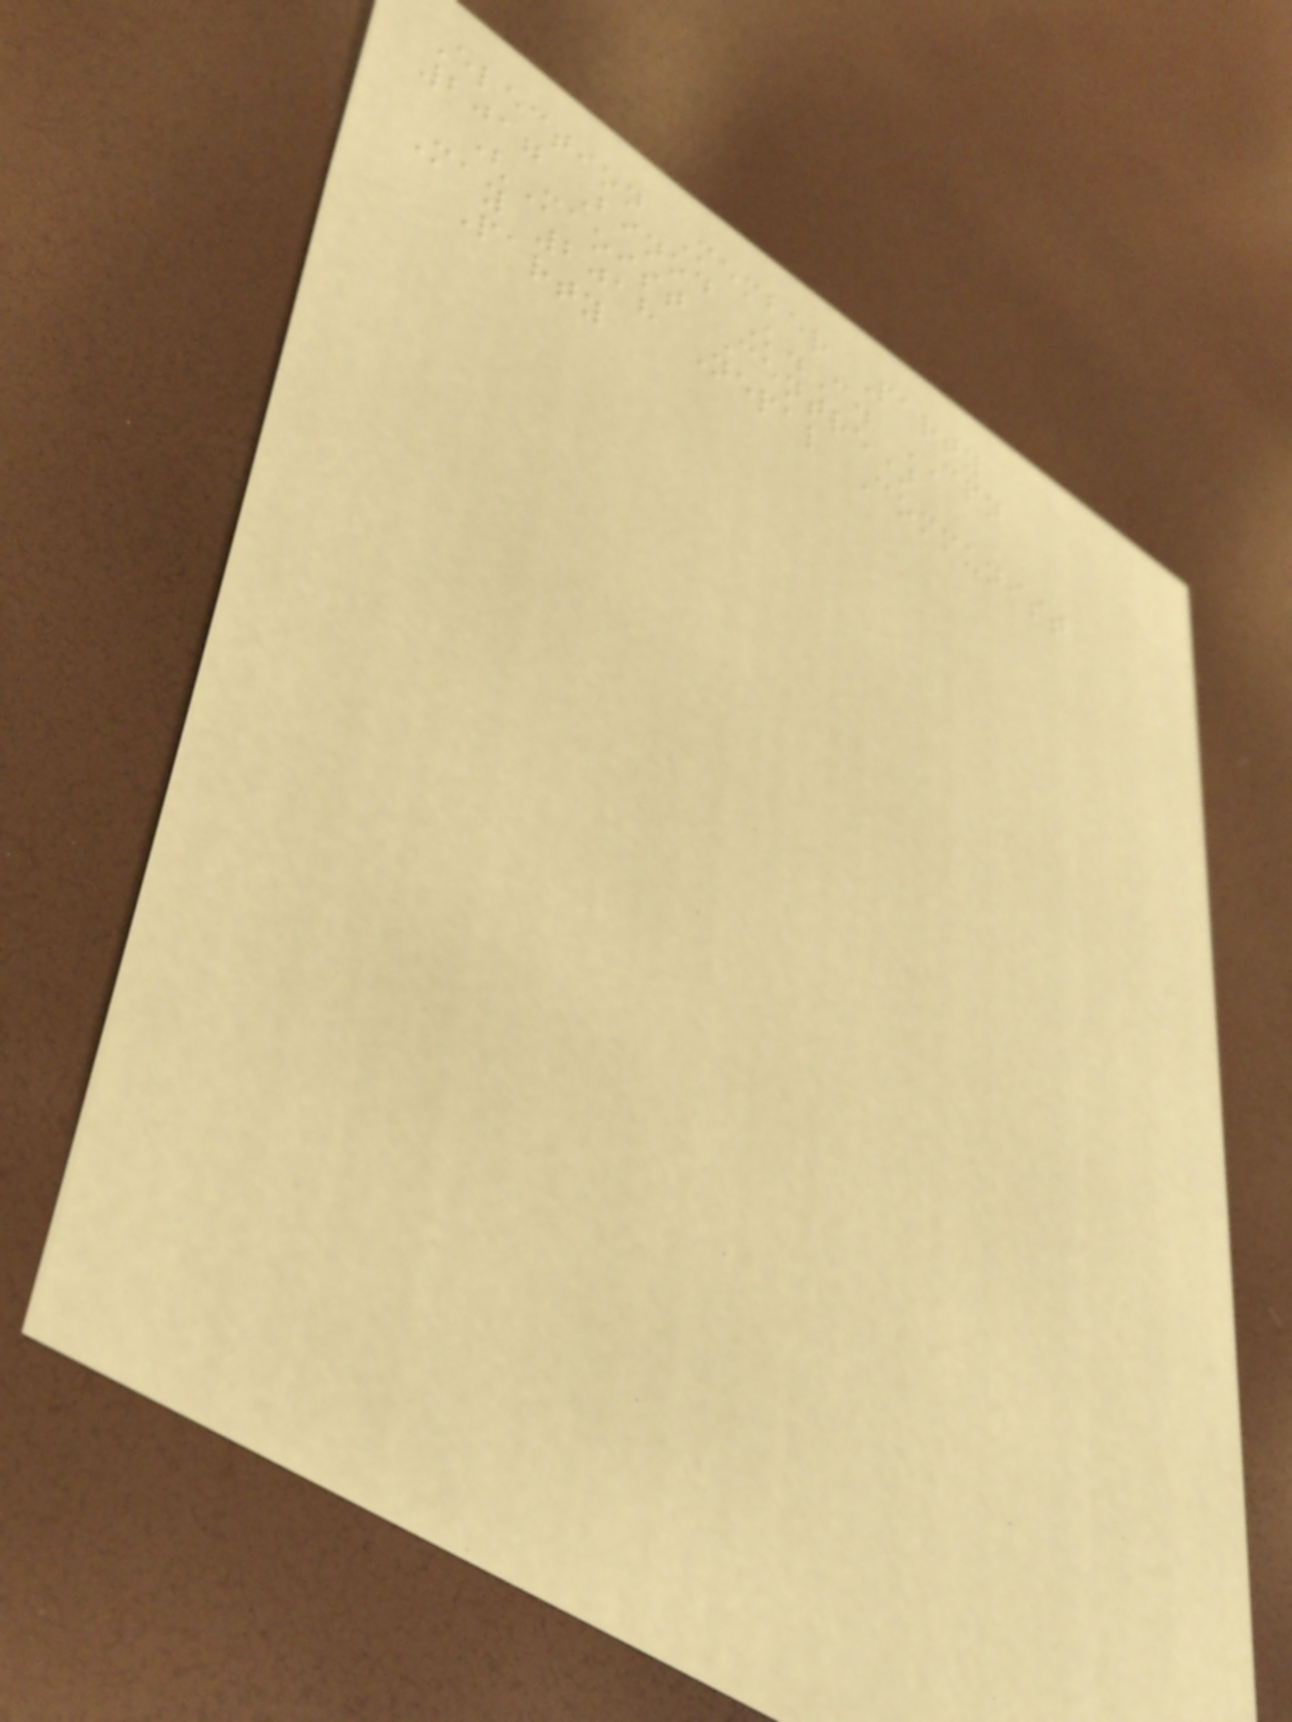Election Member Party
2017 Binod K.C. CPN
(Maoist Centre)
May 2018 Nepal Communist
Party
